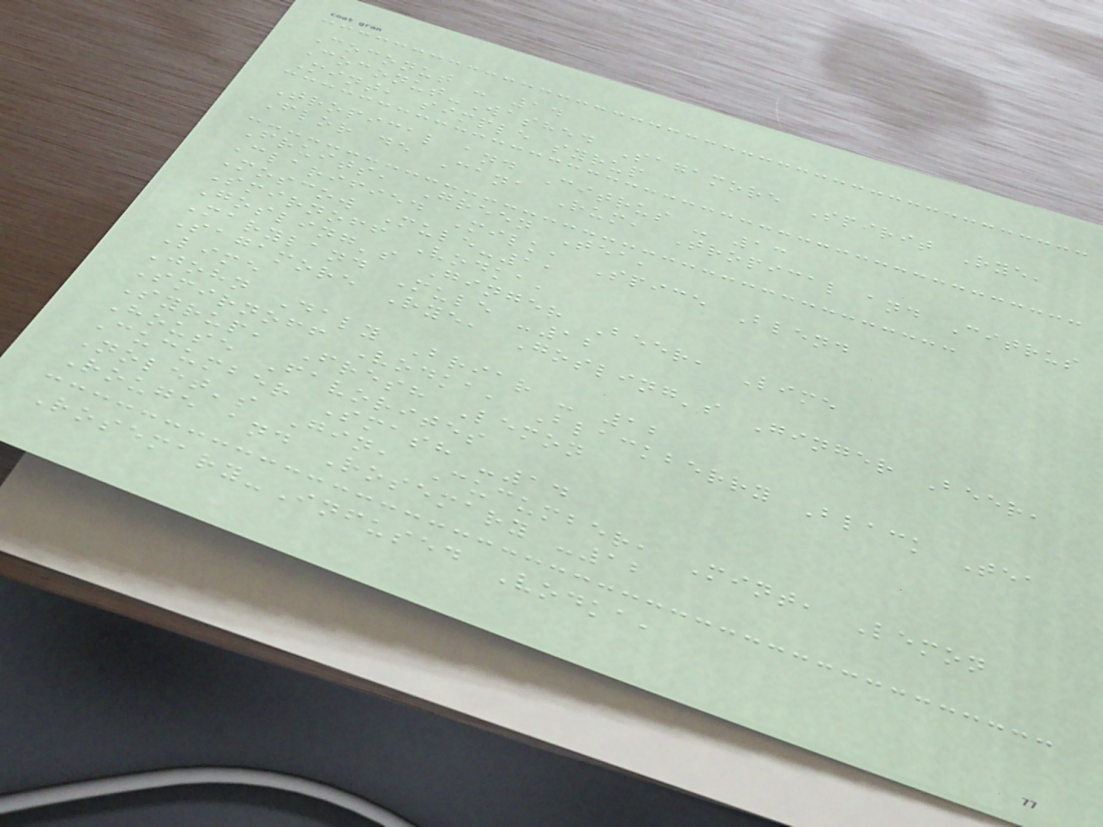Coconut - 14
Coconut-Washed Sagamore Spirit Rye,
Mint, simple syrup
Tropical and Citrus - 13
Flor de Cana Rum, Tropical and Citrus
Fruits, Green Tea,
Clarified Milk, Spice Blend
Moscow Mule-11
Smirnoff Vodka,
Gosling's Ginger Beer, Lime
Maryland Mule -12
Sagamore Rye, Gosling's Ginger Beer,
Lime
John Daly Briar - 12
Smirnoff Vodka, Blackberry Black Tea
Syrup, Fresh Lemon
House Favorites
Cucumber Smash -14
Nolet's Gin, Cucumber, Mint, Lemon
Rouge and Rosemary -12
Rosemary-Infused Vodka,
